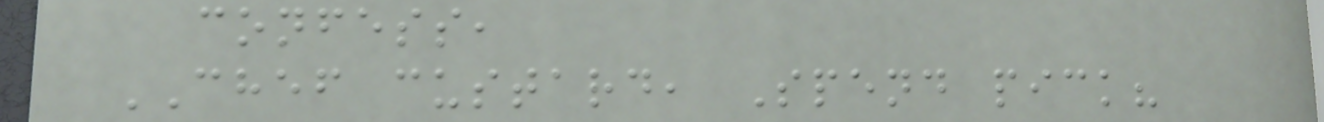confess,
CHEF custard, Spend pick?
